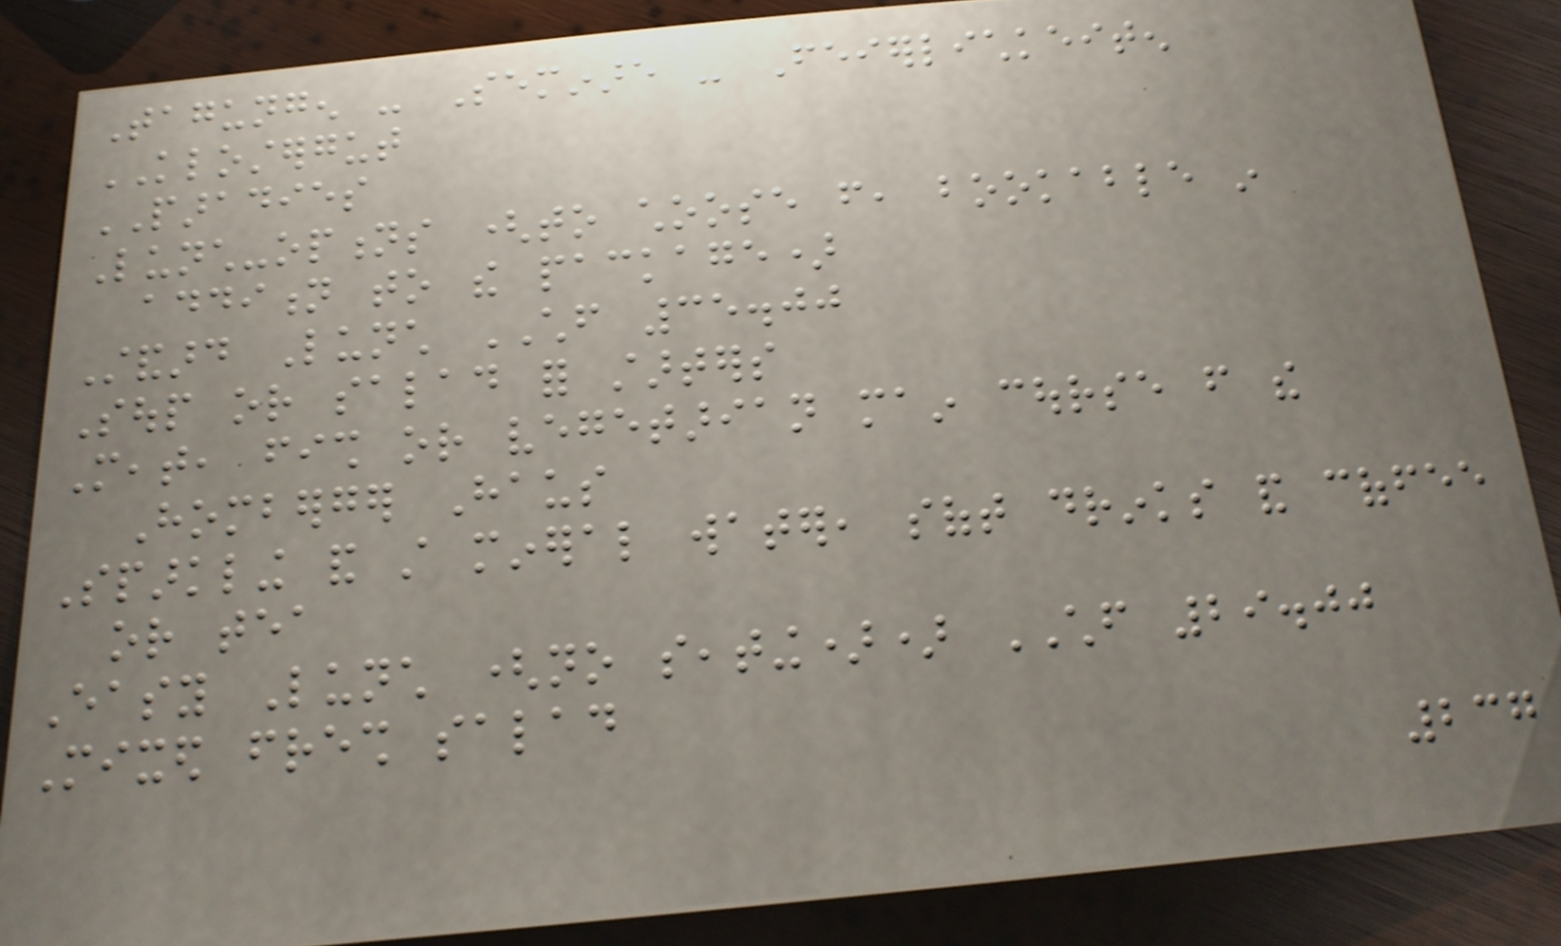Tagungen - Seminare - Feierlichkeiten
KLOSTERGUT
PARADIES
Lunch-options (to choose from, bookable in
addition to the package)
Standard Lunch CHF 35.00
Soup or salad for starters
Meat, fish or vegetarian main course from the
Homberger Haus
Sparkling and still mineral water, soft drinks and coffee
or tea
Easy Lunch (no seating)) CHF 29.00
Mixed fresh salad
237
